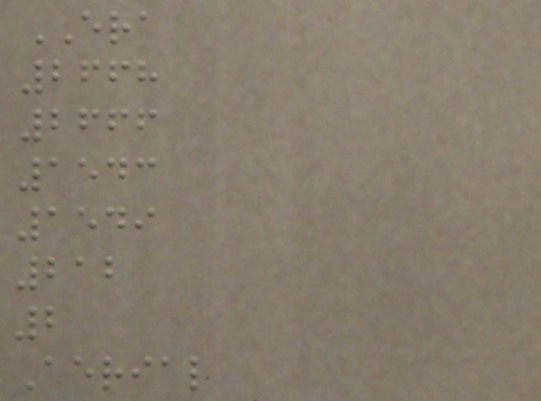ERA
2668
2666
1543
1549
212
2
Aerial
